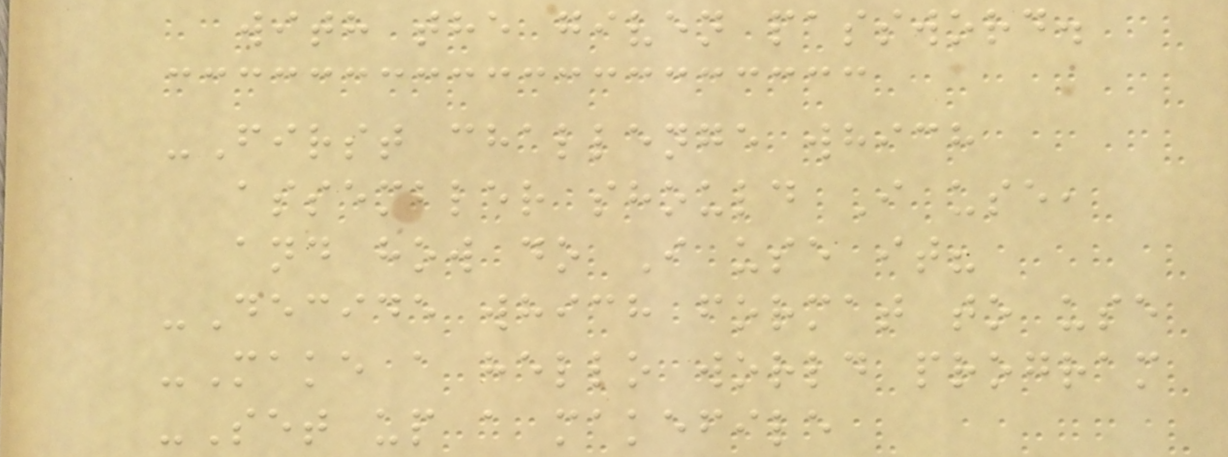with the given password.
-First challenge which
assembler should I use,
and how do I use it?
-Decide which format to use
-Make a hello world program
-Set up a makefile
